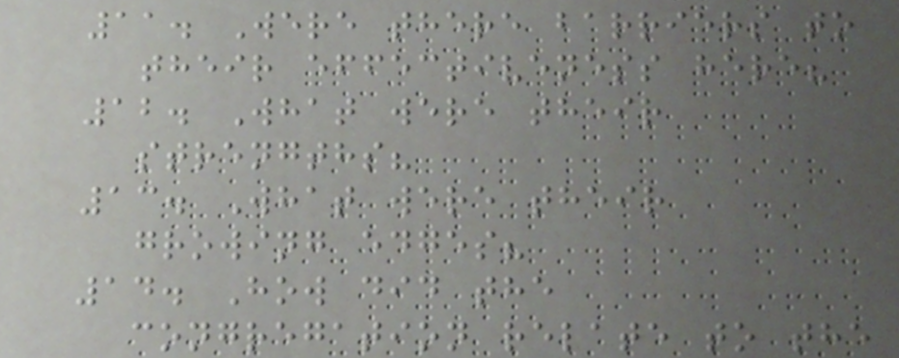11. Were there barriers to
their effectiveness here?
12. What were their
strengths?
13. What were their
growing edges?
14. How did the
congregation relate to the
